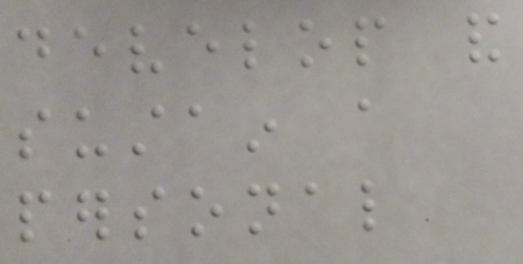develop and
sustain a
personal
